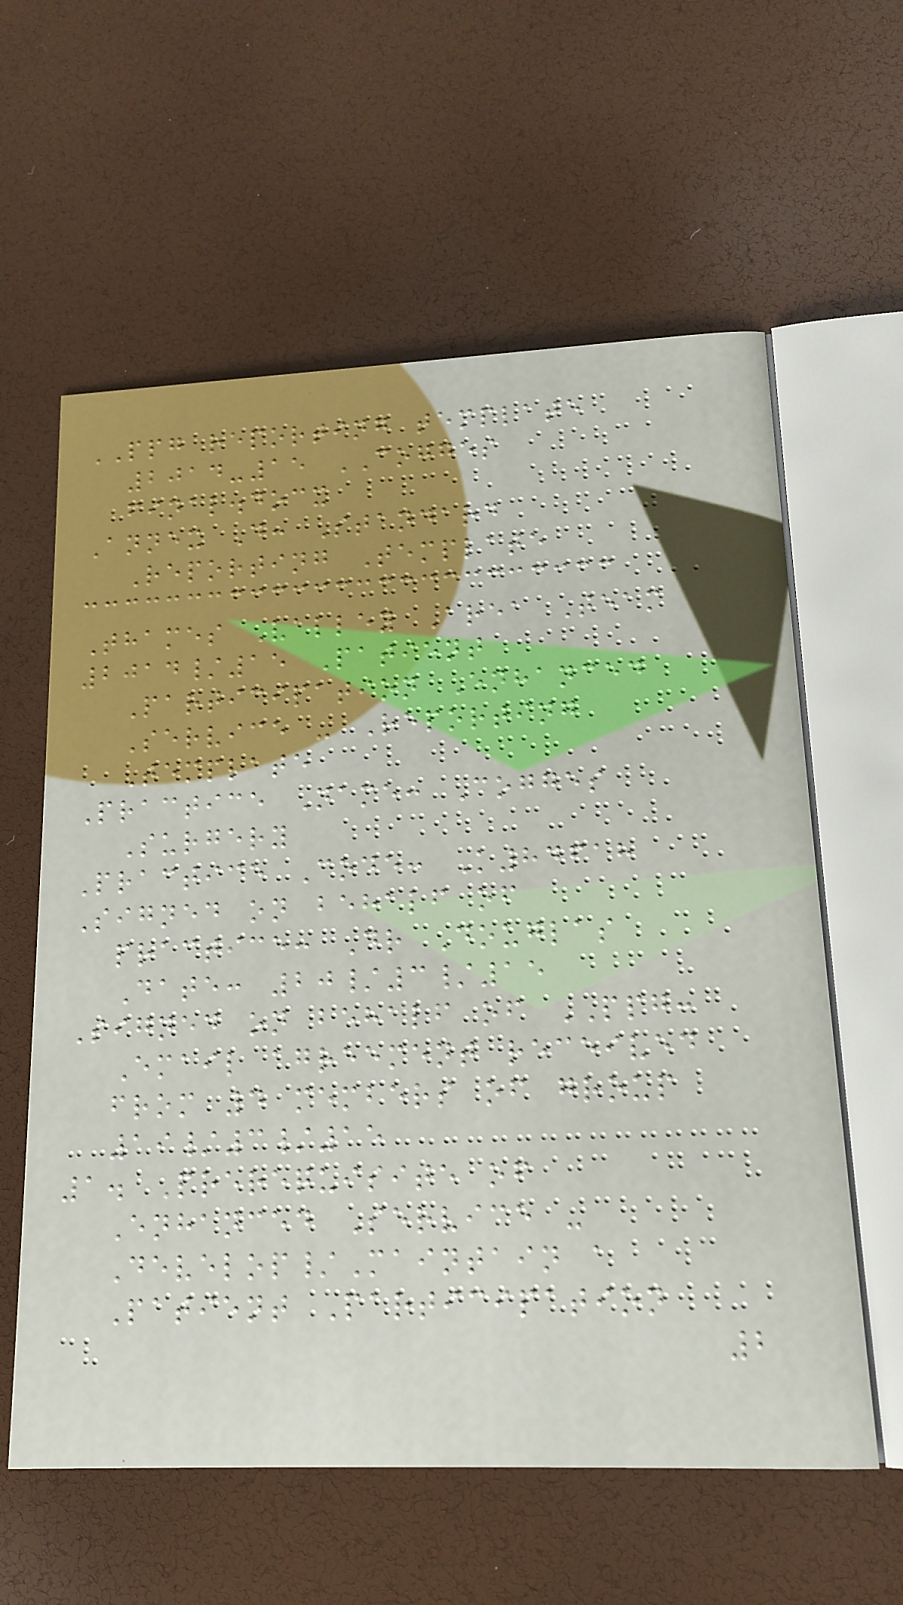PPG reporting template
2014-15 COGGES
final.docx
Annex D: Standard
Reporting Template
Thames Valley Area Team
2014/15 Patient
Participation Enhanced
Service - Reporting
Template
Practice Name: Cogges
Surgery
Practice Code: K84618
Signed on behalf of
practice: Dr Douglas
Date: 20/3/15
Signed on behalf of PPG:
Email agreement received
from 4 members of group
19/3/15
1. Prerequisite of
Enhanced Service -
Develop/Maintain a
Patient Participation
2
